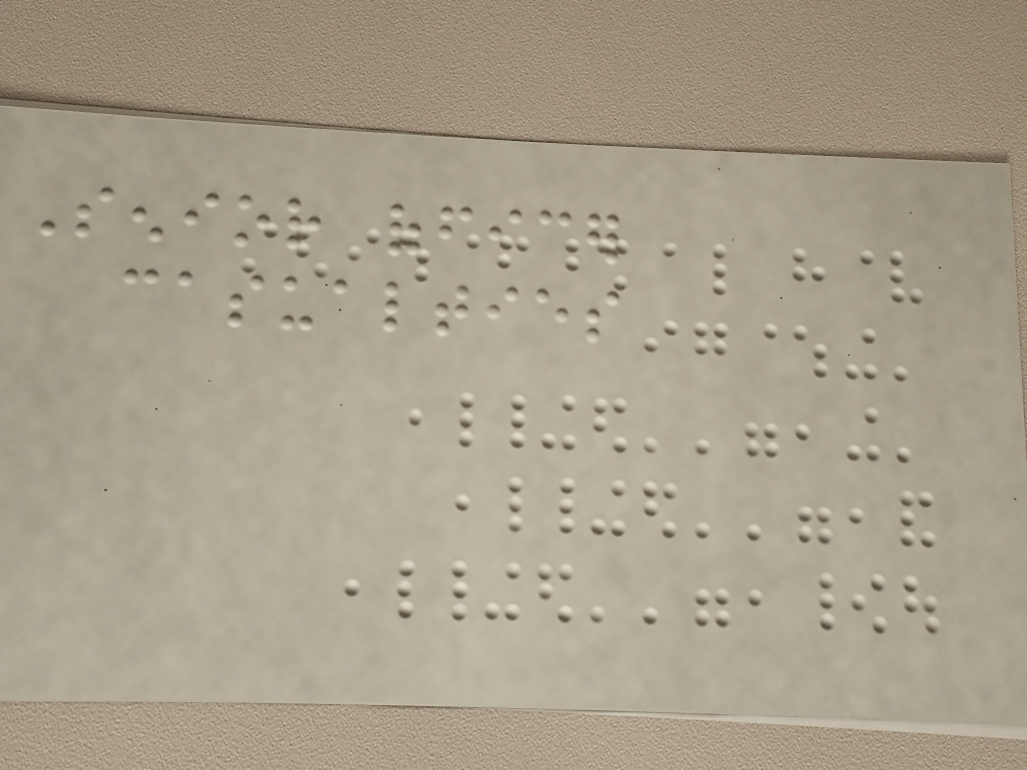Senior officer
casualties
